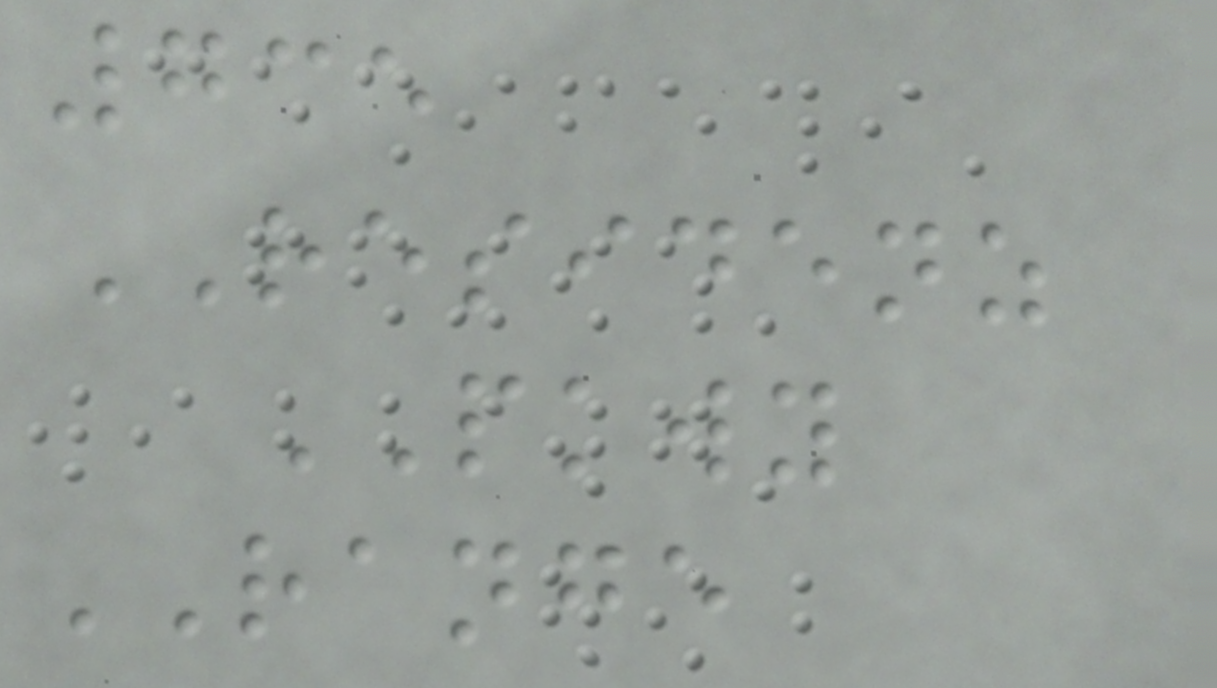735
RESIDENZ
PKWY
RANGE
